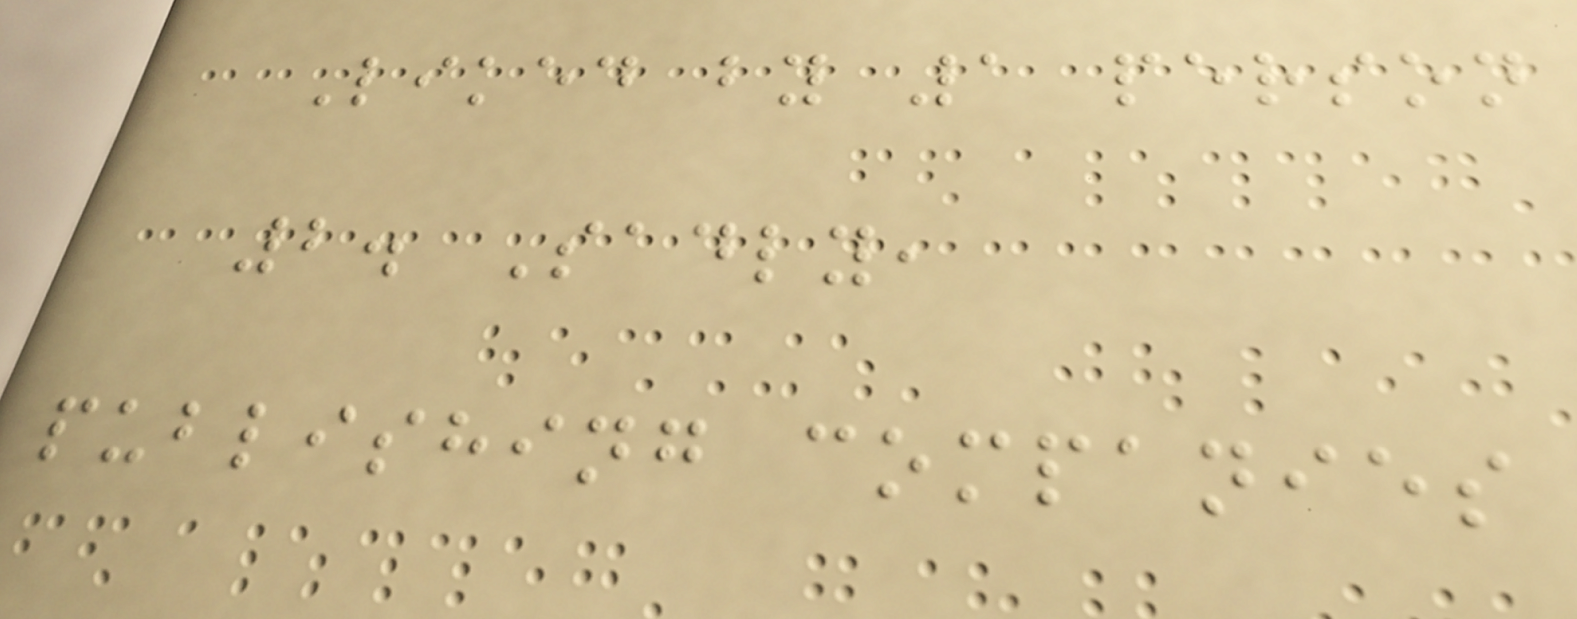Liked by 1 person
2. Sadly,
publishing companies
